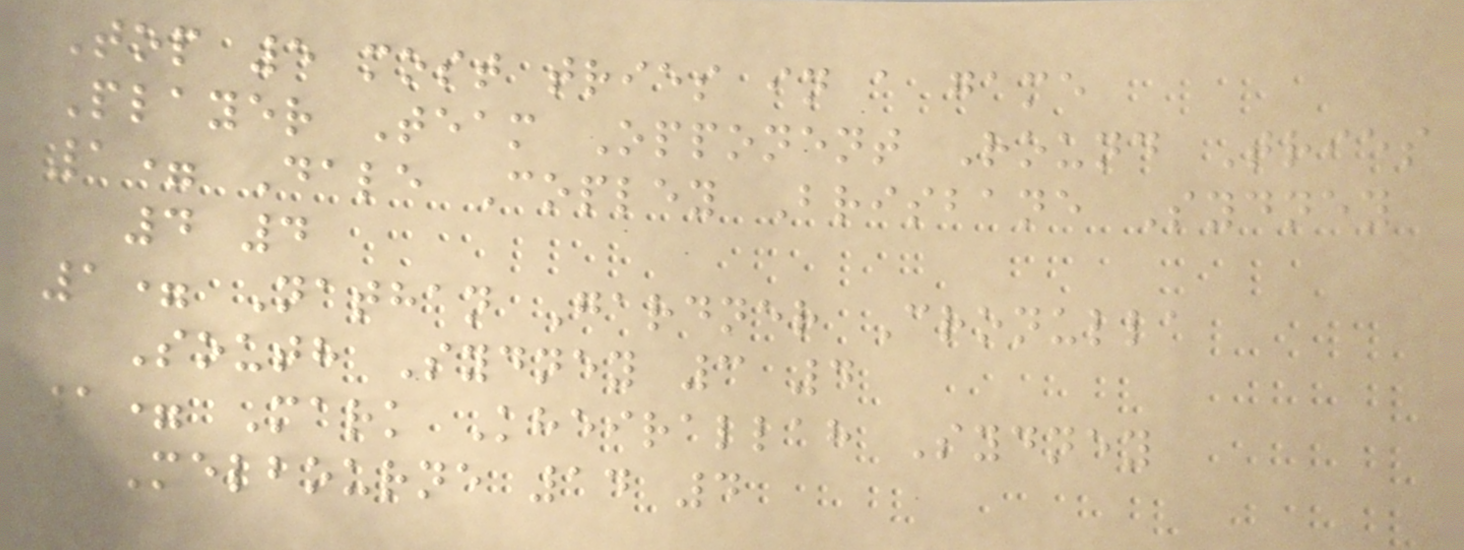Top 5 most tries in a game
Player Team Opponent Round Tries
1= Dale Copley Brisbane Sydney
4 4
1= Nathan Gardner Cronulla
South Sydney 3 4
1= Mark Kheirallah Sydney
Melbourne 14 4
